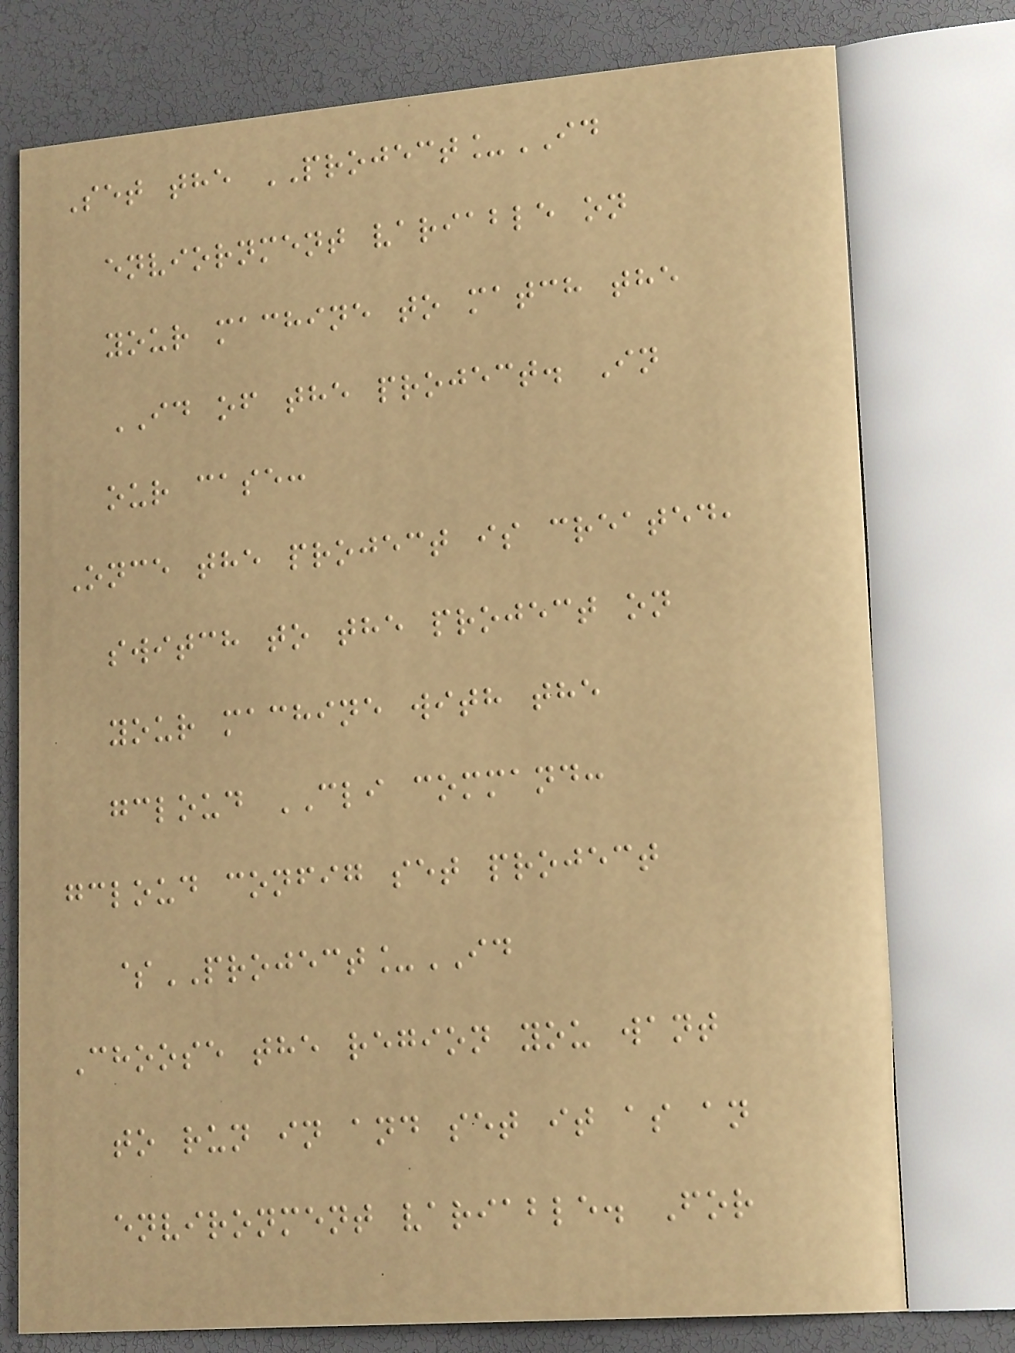Set the PROJECT_ID
enviornment variable on
your machine to match the
ID of the project. In
our case:
Once the project is created,
switch to the project on
your machine with the
gcloud CLI command:
gcloud config set project
$PROJECT_ID
Choose the region you want
to run in and set it as an
environment variable. For
